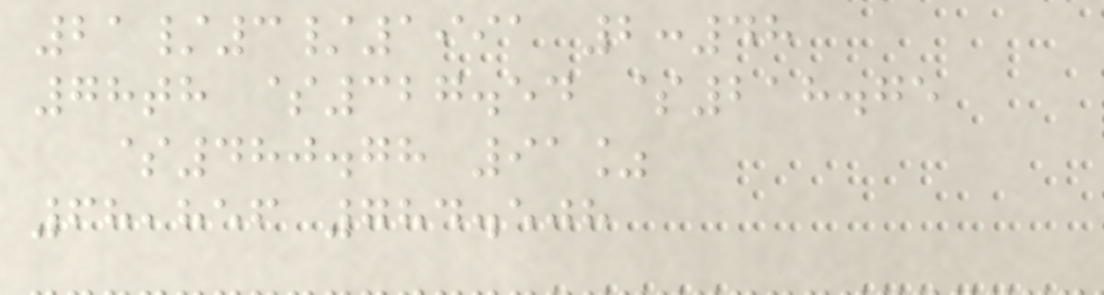21/3/1991 2:48
78th $327.54 $218.75
$480.78 91%
68,856 784.508
